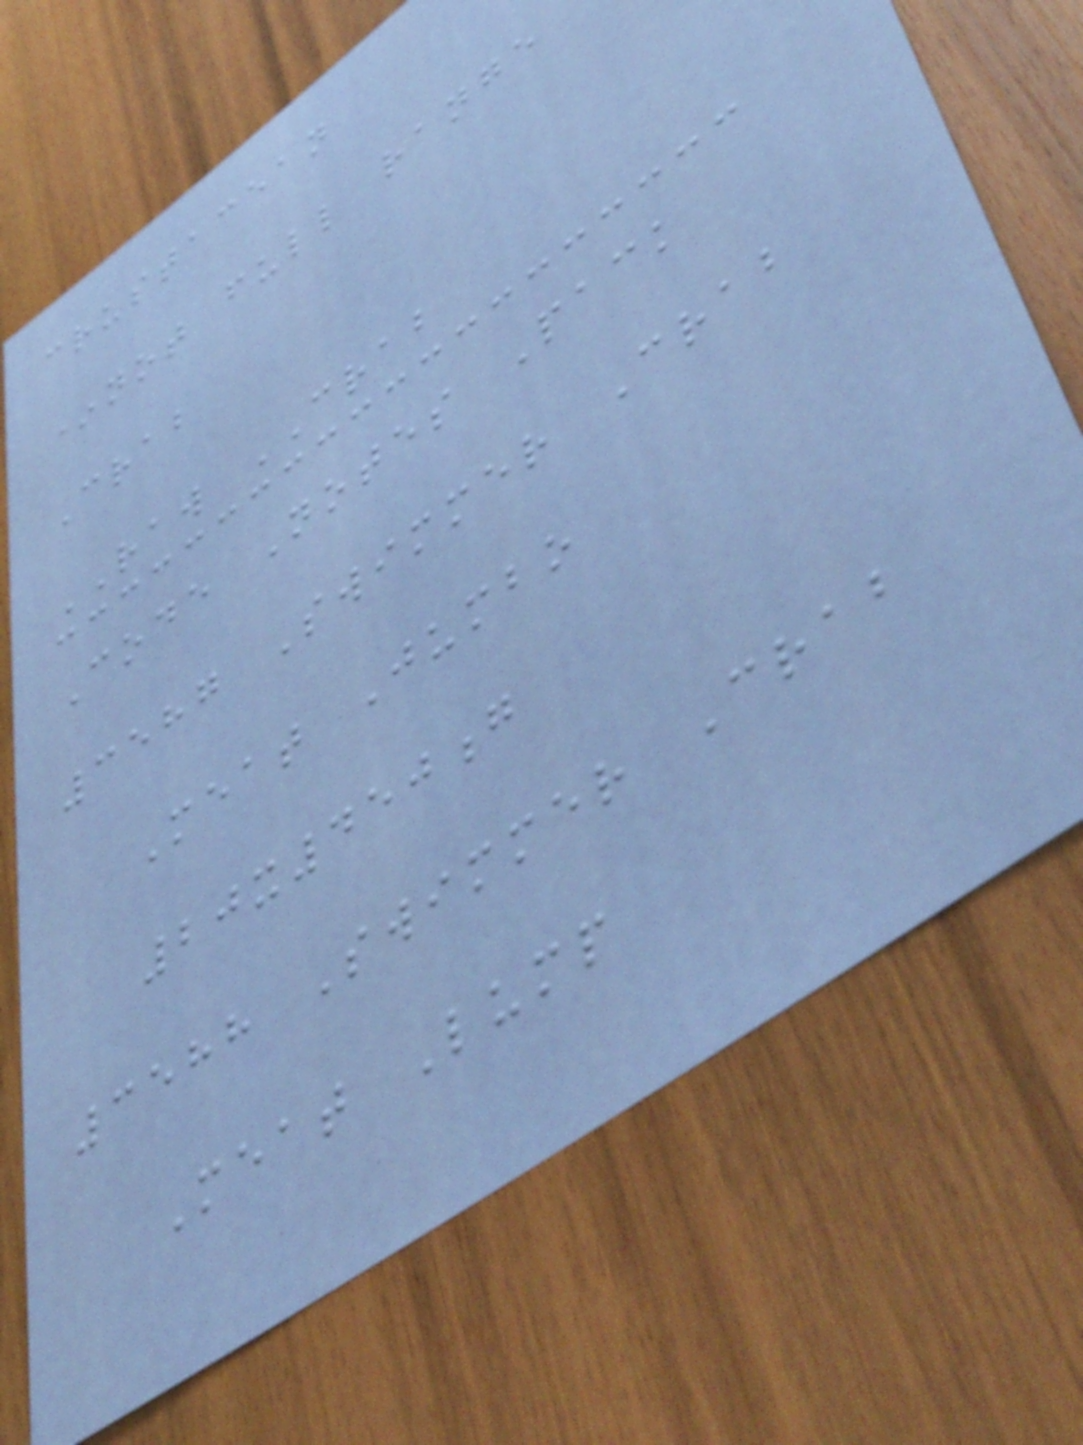crustacean
*not full range
Crab
RAW CRAB
Code Notes Pack
3587 Swimmer Crab
Meat Jumbo
20x450g
3588 Swimmer Crab
Meat Lump
